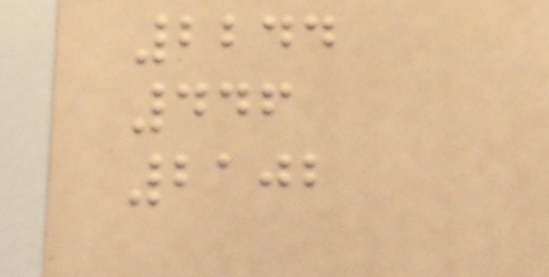2244
446
2102
